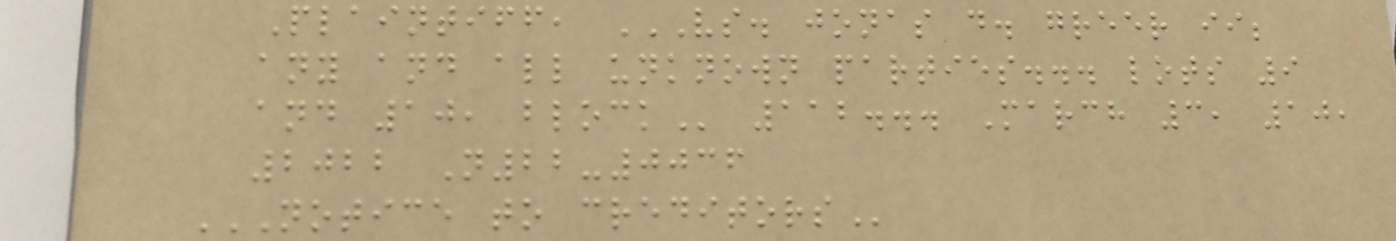Plaintiff, VS. JONAS D. GREER II;
ANY AND ALL UNKNOWN PARTIES... LOTS 9
AND 10, BLOCK 112... March 3, 10,
2022 N22-0036
NOTICE TO CREDITORS
